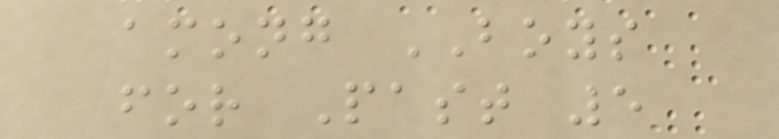among BOYS
for Past 5
